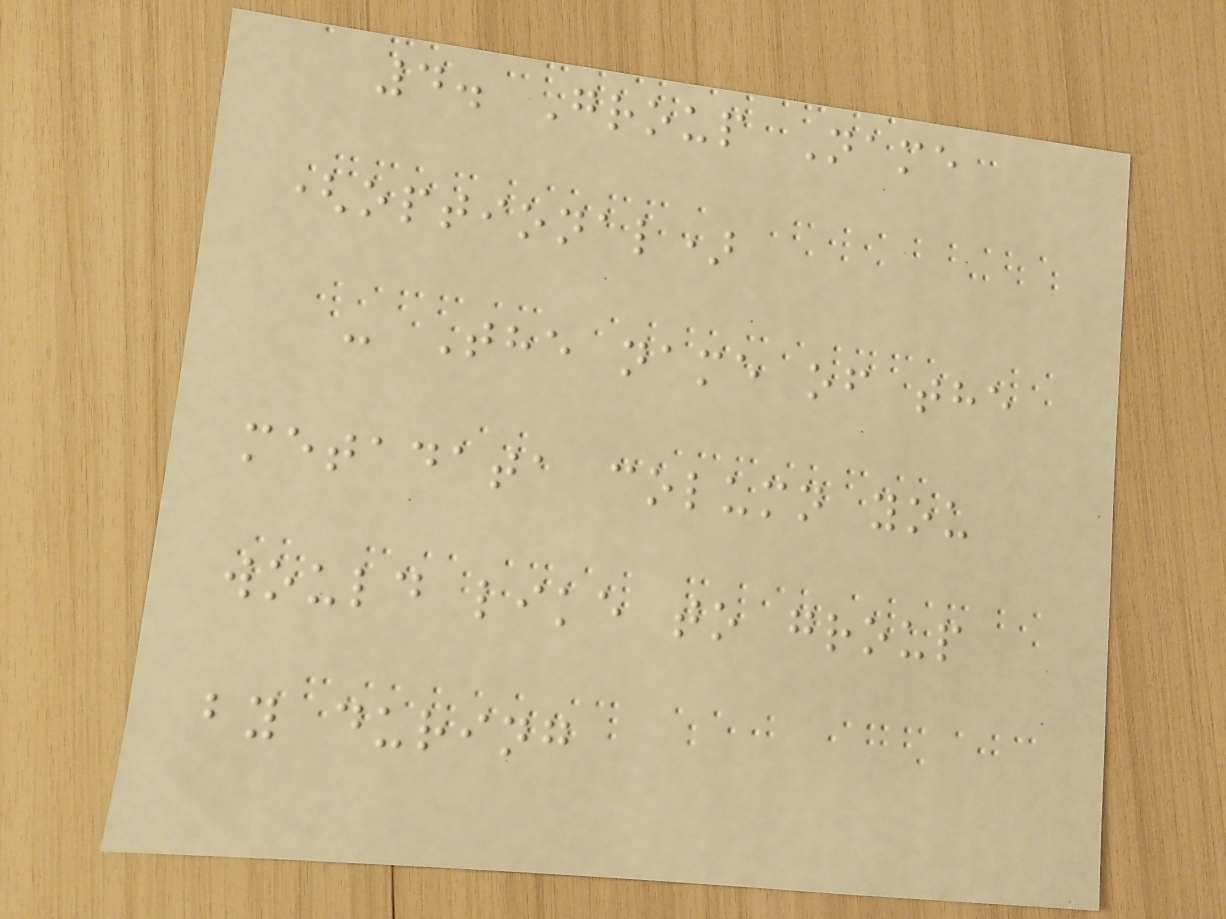4. Group Name
(optional)
- The name of the
metadata column you
would like to group
by during
